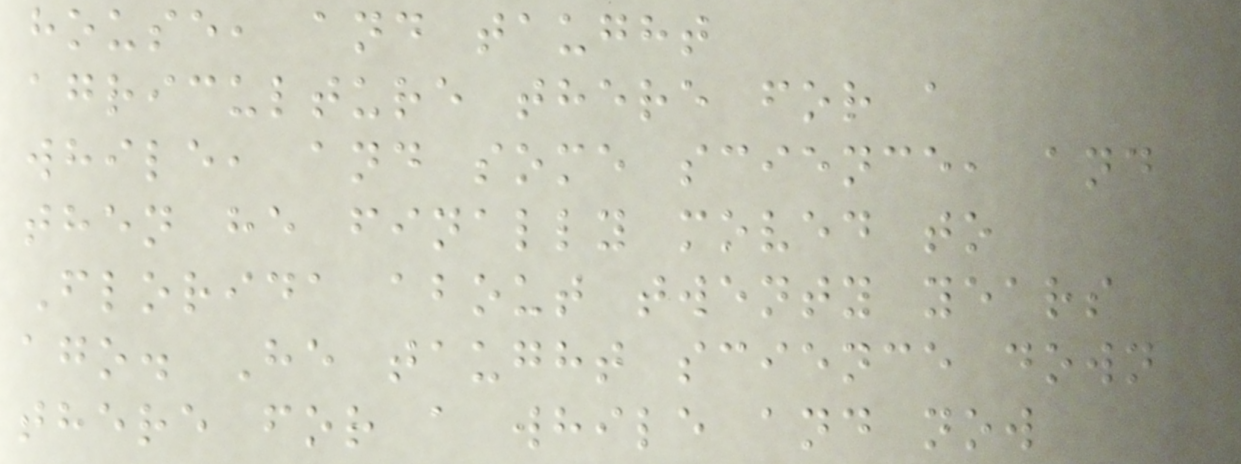house, and taught
agriculture there for a
while, and some science, and
then he finally moved to
Florida about twenty years
ago. He taught science down
there for a while and now
